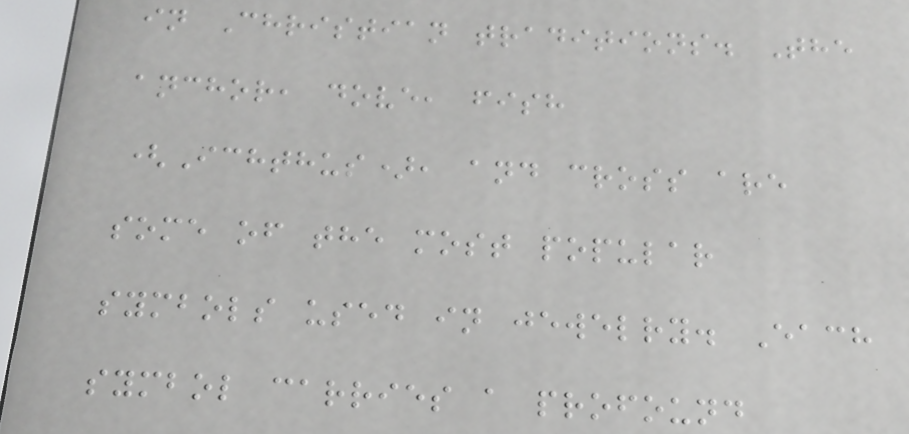in Christian traditions. The
anchor, dove, fish
(Ichthus), and cross are
some of the most popular
symbols used in jewelry. Each
symbol carries a profound
